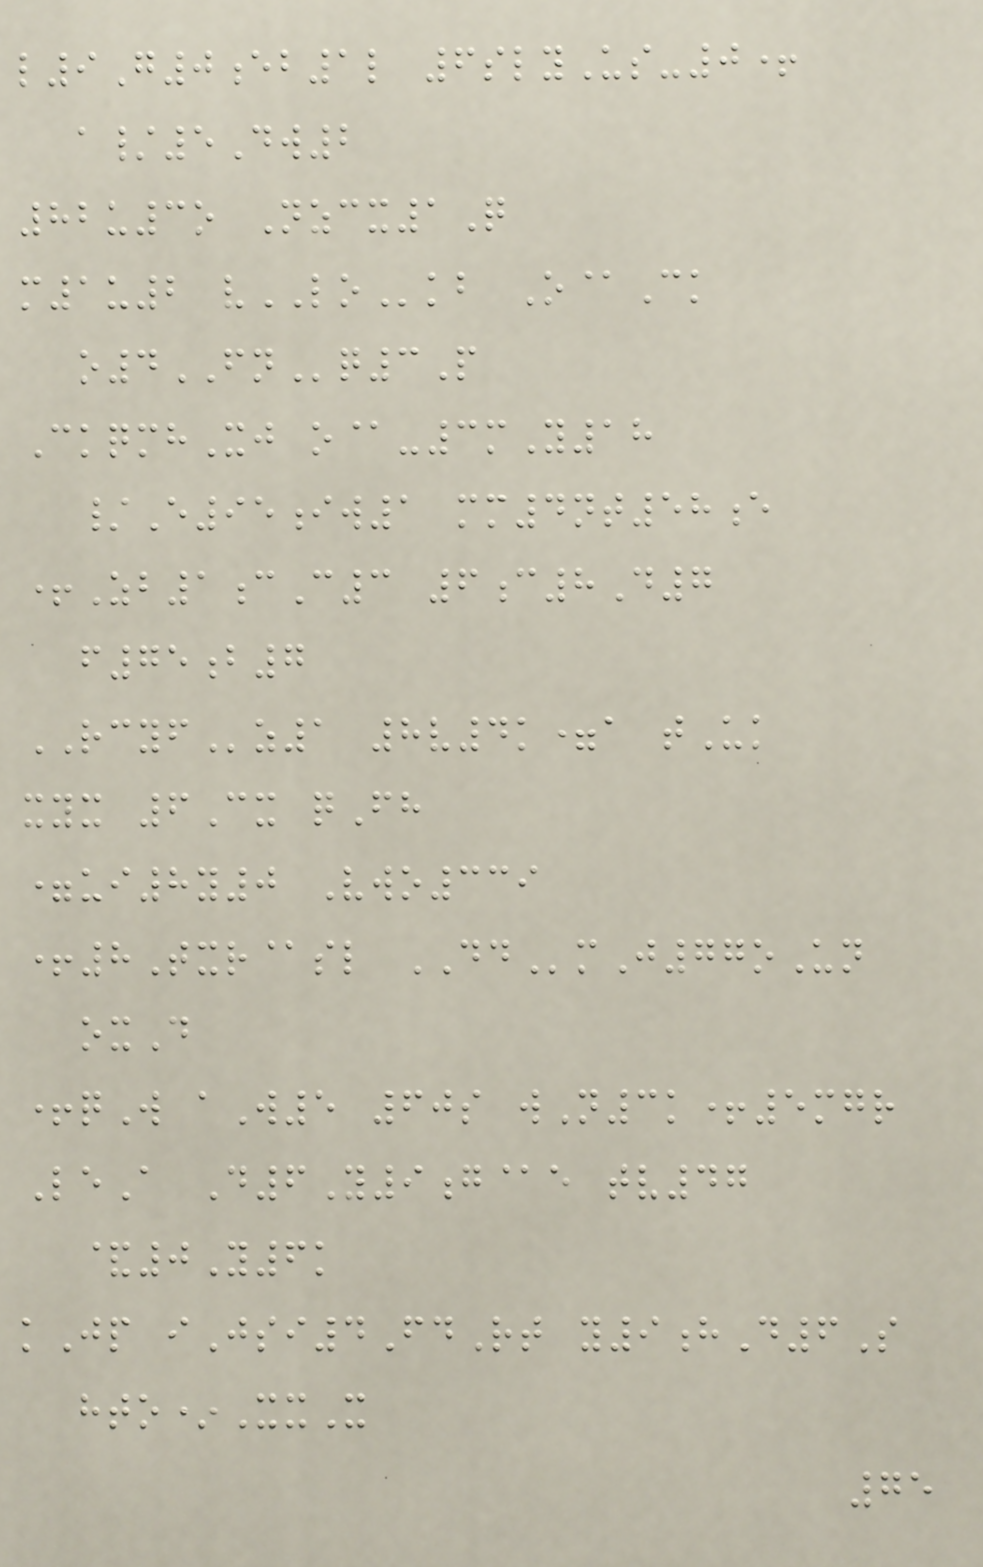l9G0eb1l 6slyUs-0+
a/5Dw2
82u3o Nzcx1Q
m1u2 vLOkb O@Ck
o4FNq3P
CkqmhXj o@-3mY18
/E95iw1 mm4nt58e
+Zb1cC3 6c8D7
f75b7
RCYFz1 8v4k=a tUk
xyx 6Cx qFh
=ui8y0 Vwo339
+8Txr@sl DDmJ77oUn
oxD
+qW aW5 60s wN3k+5mgr
LeA D6Y9g@e tv47
&0Y6k
kJp iJsi4FdRt y9hD6S
hto*XxX
75
